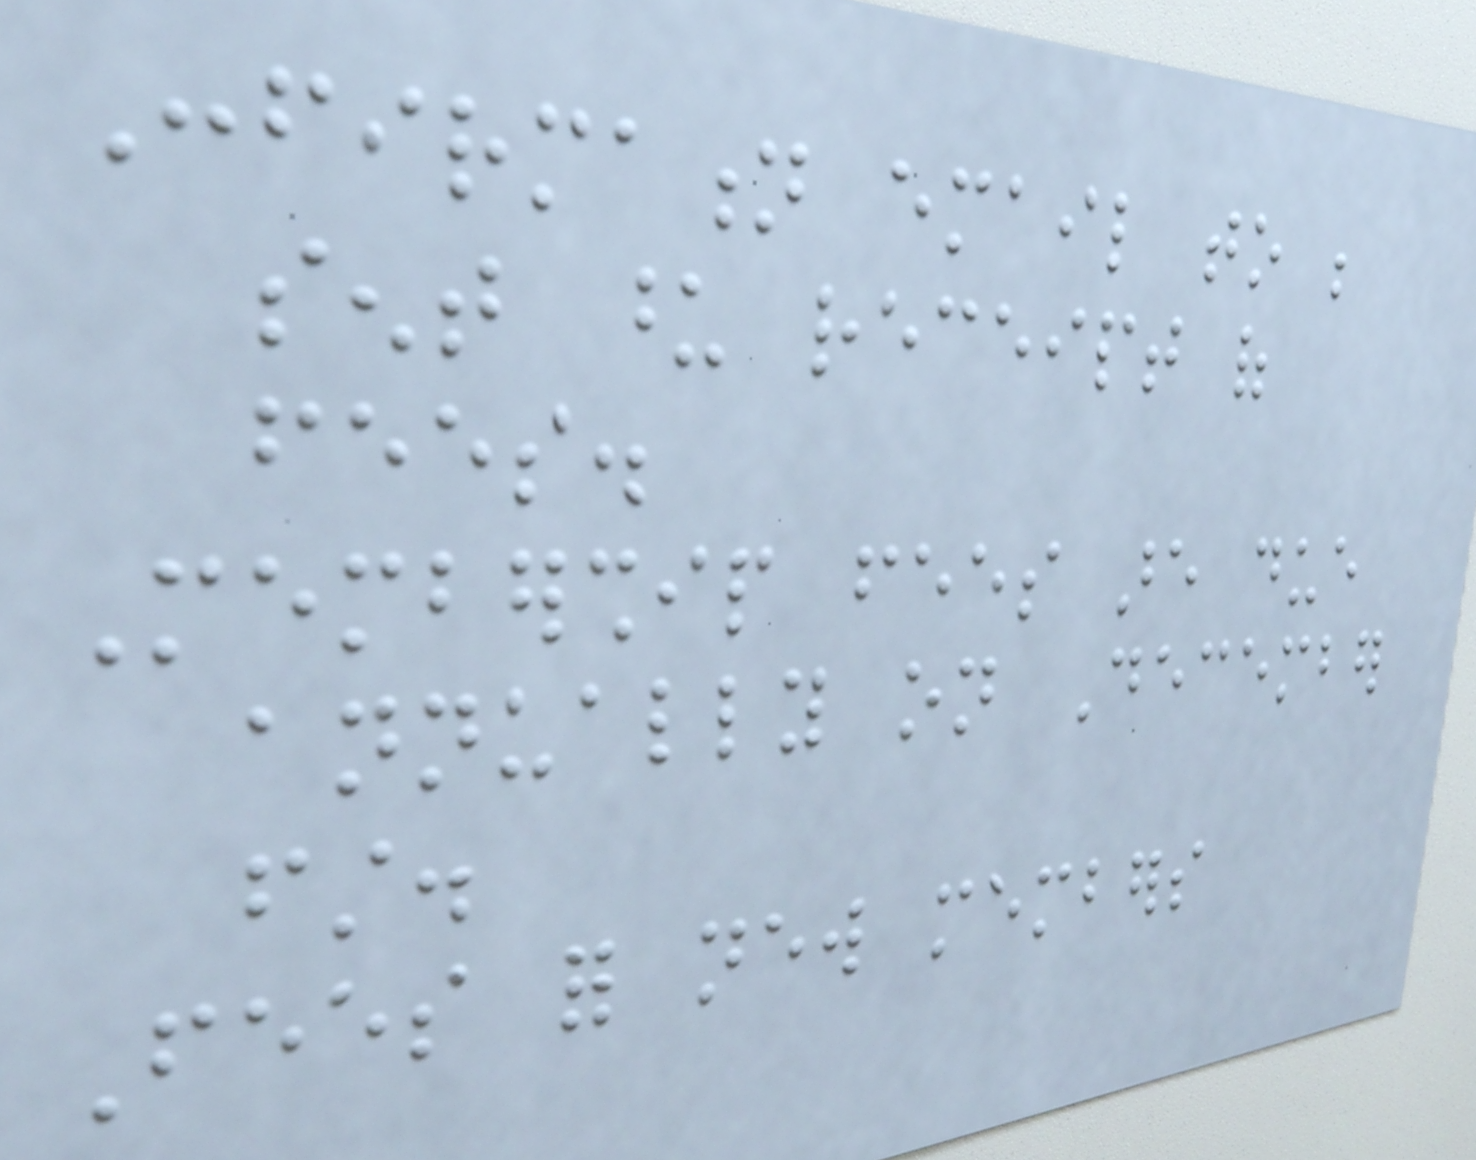Confirmation email to be
sent upon receipt of
fees.
Membership fees are due
annually on December
first.
Fees for new members
